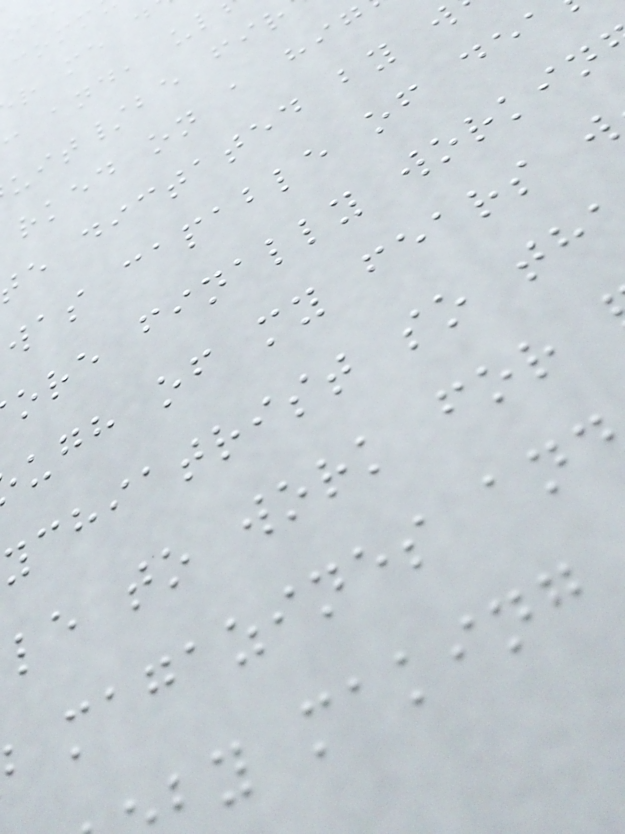c and, ul
uit/be fir
rked on a hig
e dictated by w
was capable of dea
ore finally workin
ugh of my fears w
ychiatrist so th
le to work for
magazines an
by making
